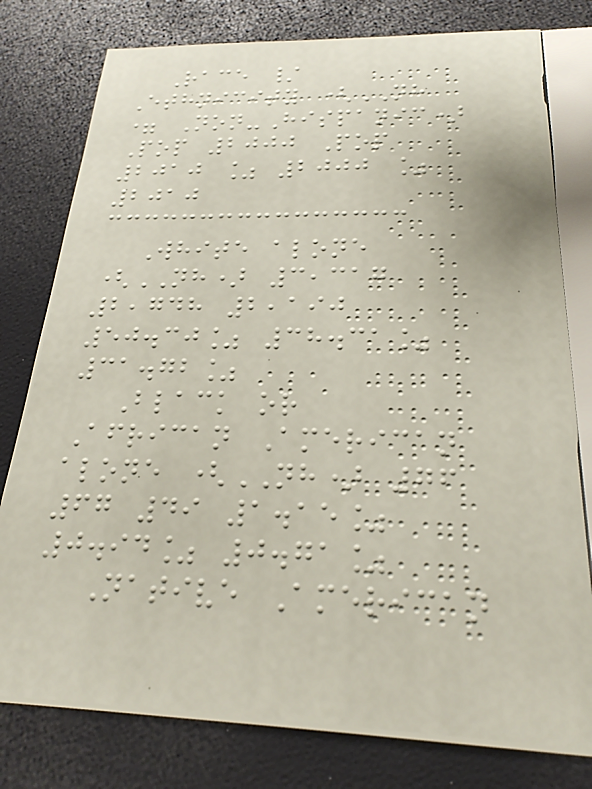Race /
Ethnicity (NH
= Non-Hispanic)
Pop 2000 Pop
2010 % 2000 %
2010
White alone
(NH) 3,317
2,748 2,190
50.30% 38.31%
31.72%
Black or
African American
alone (NH) 76
67 49 1.15%
0.94% 0.71%
Native American
